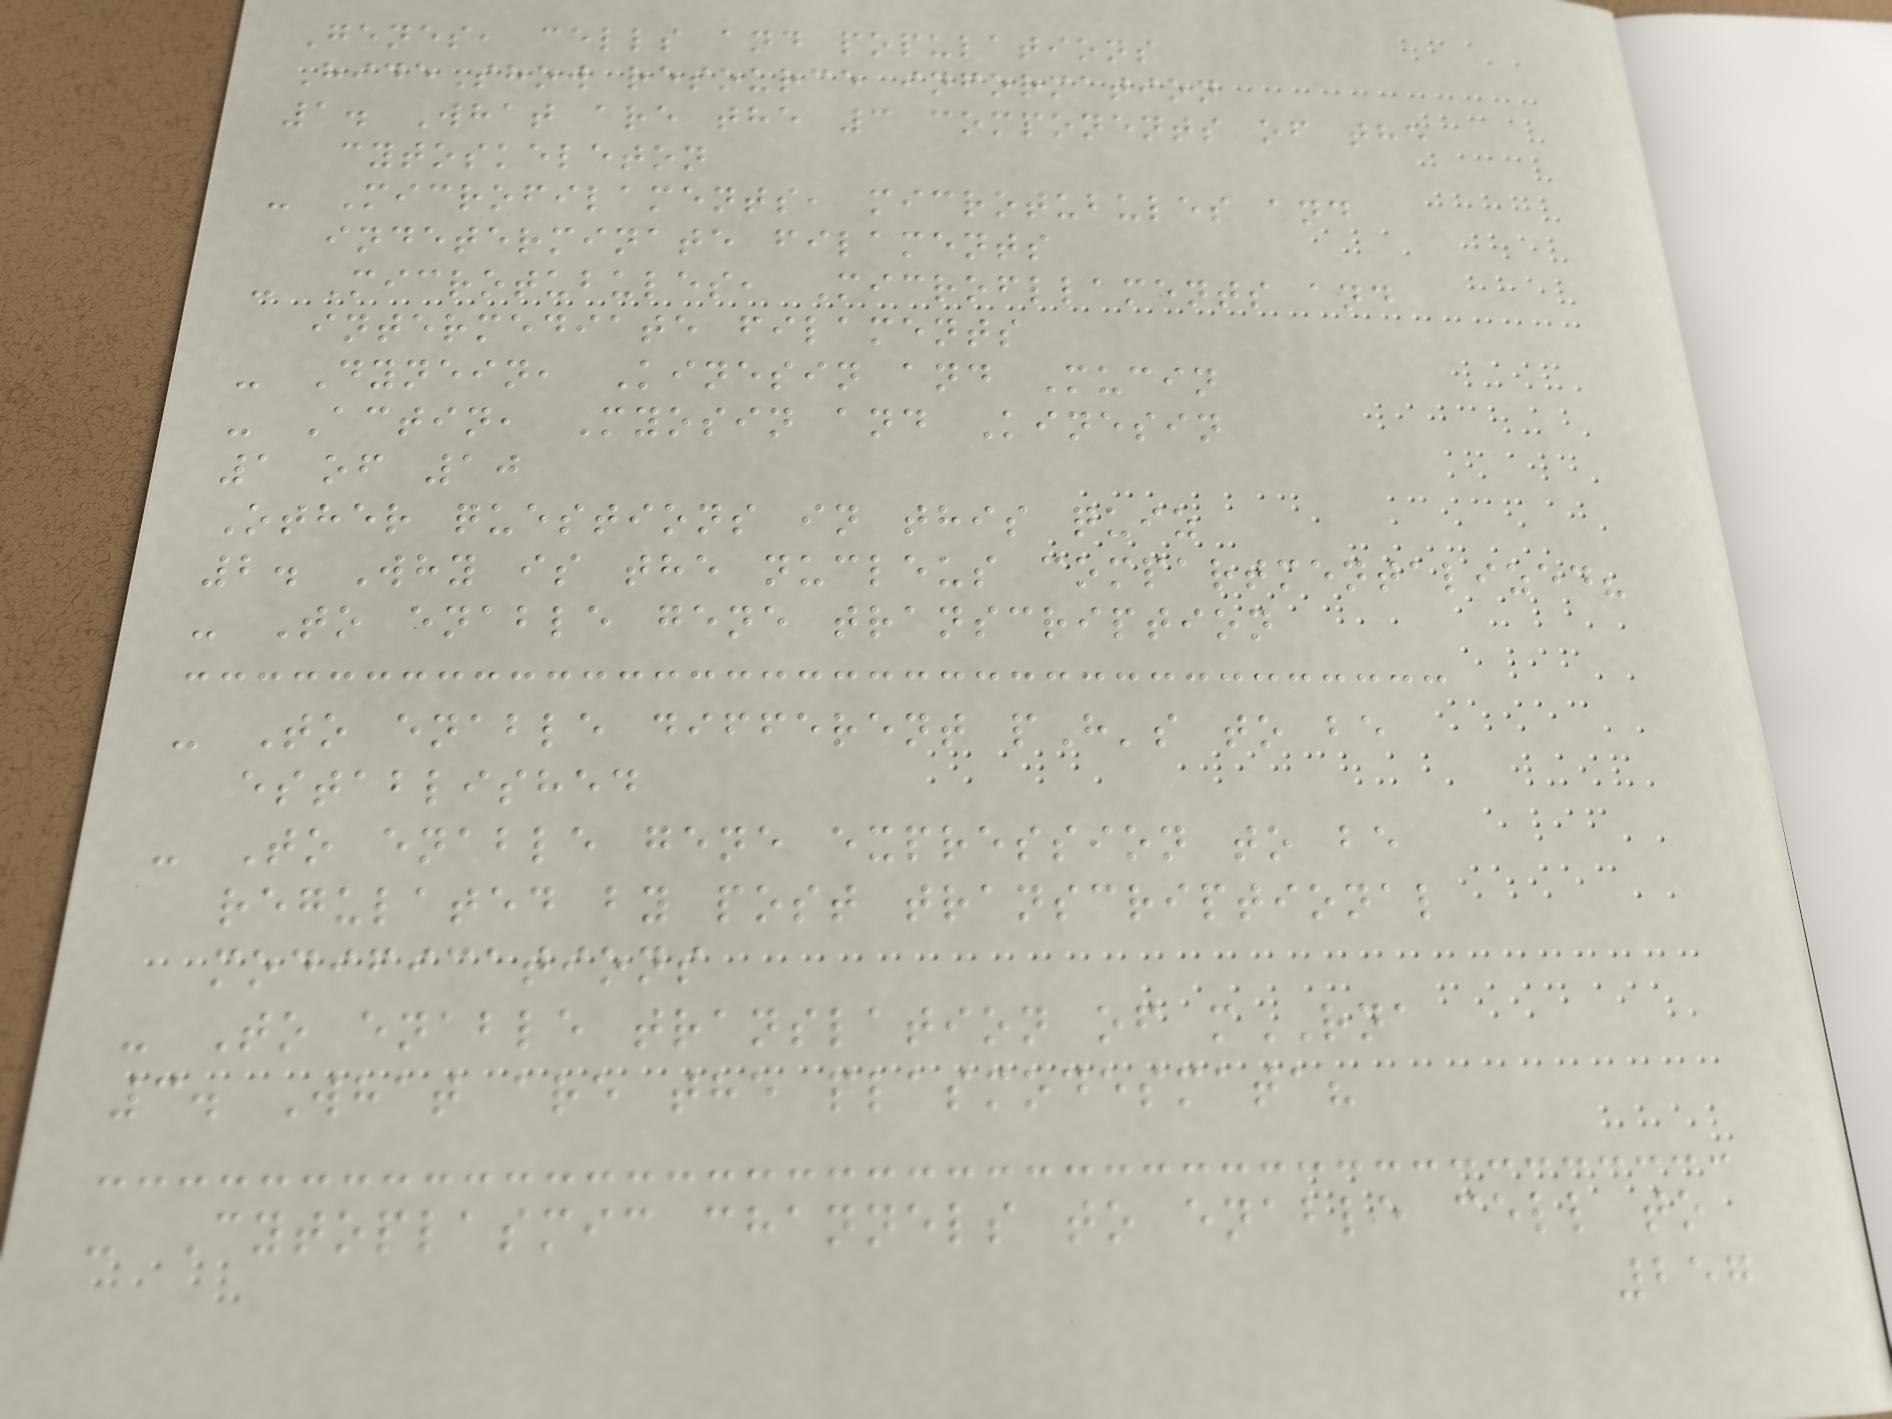Genes, cells and populations
HideShow resource information
1. What are the 3 components of the
cytoskeleton
- Microfilaments, microtubules and
indeterminate filaments
- Microtubules, Microfllaments and
intermediate filaments
- Dynein, Kinesin and Mucin
- Actin, Myosin and Kinesin
1 of 10
Other questions in this quiz
2. Why is the nucleus compartmentalized?
- To enable gene transcription
- To enable different pH's to be
established
- To enable gene expression to be
regulated by post transcriptional
modifications
- To enable translation of mRNA
3. What are the plasmodesmata?
- Cytoplasmic channels to enable cell to
257
